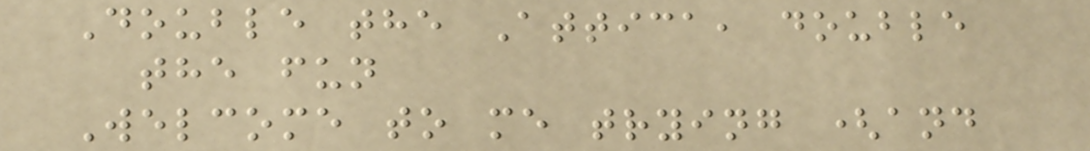Double the Attica, double
the fun
Welcome to me trying (and
